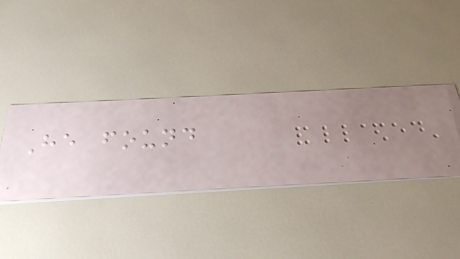He found
